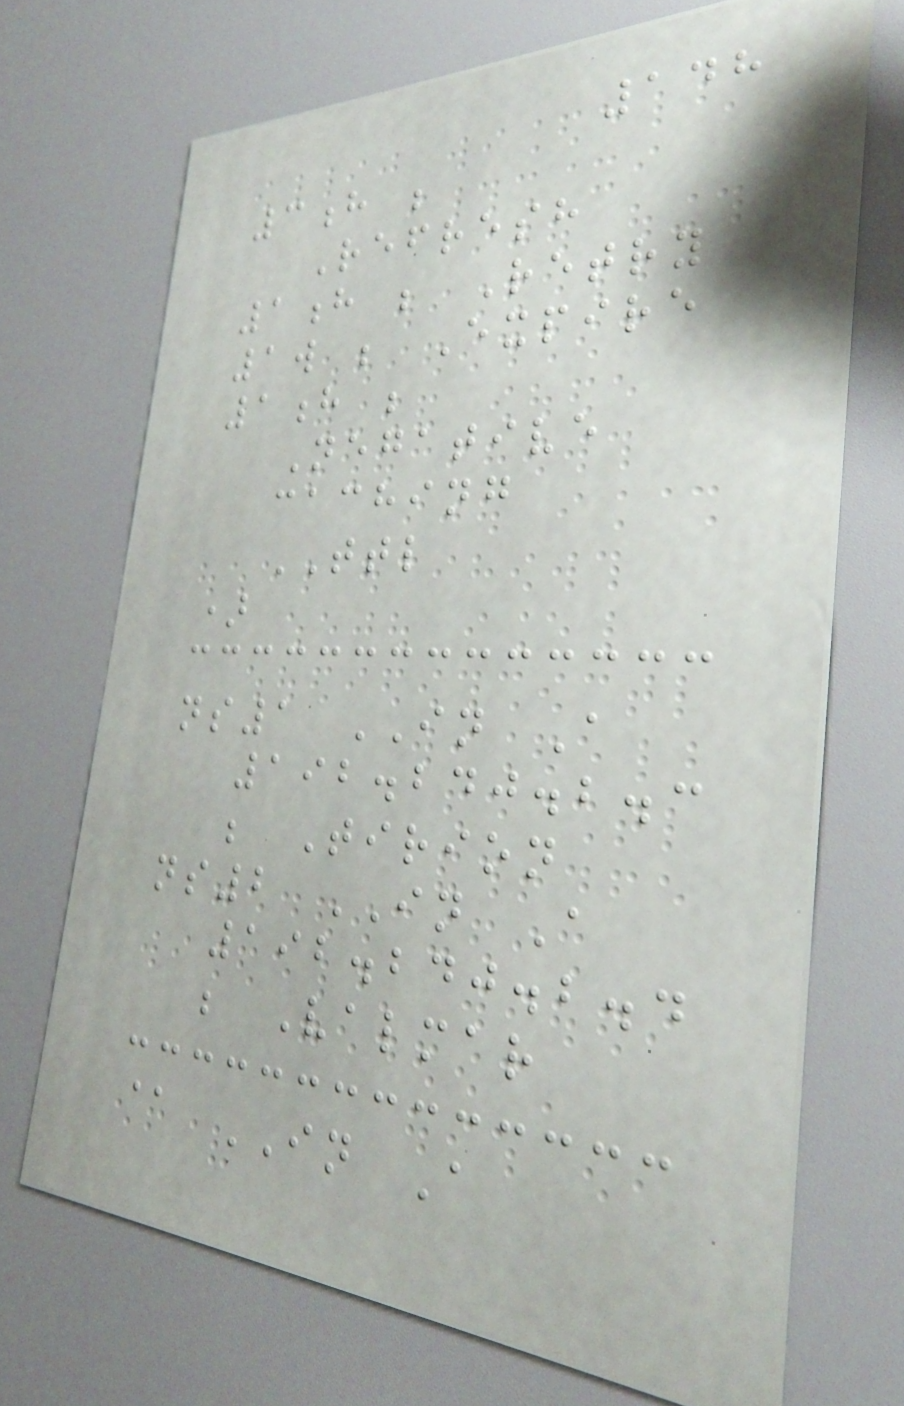148
3h ;
Refresh
1h ; Retry
1w ; Expire
1h ;
Negative
caching
TTL
)
ns1 IN A
192.240.2.3
; Tirion
ns2 IN A
192.240.2.4
; Valmar
@ IN A
